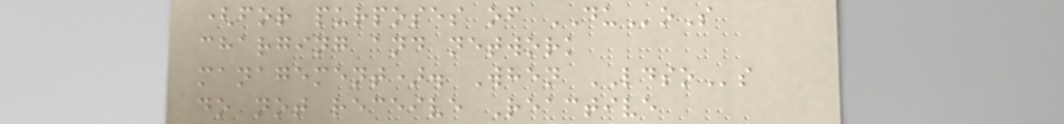(for purposes of DUoS
charging and network
management). When LDSOs
do not receive Reactive
